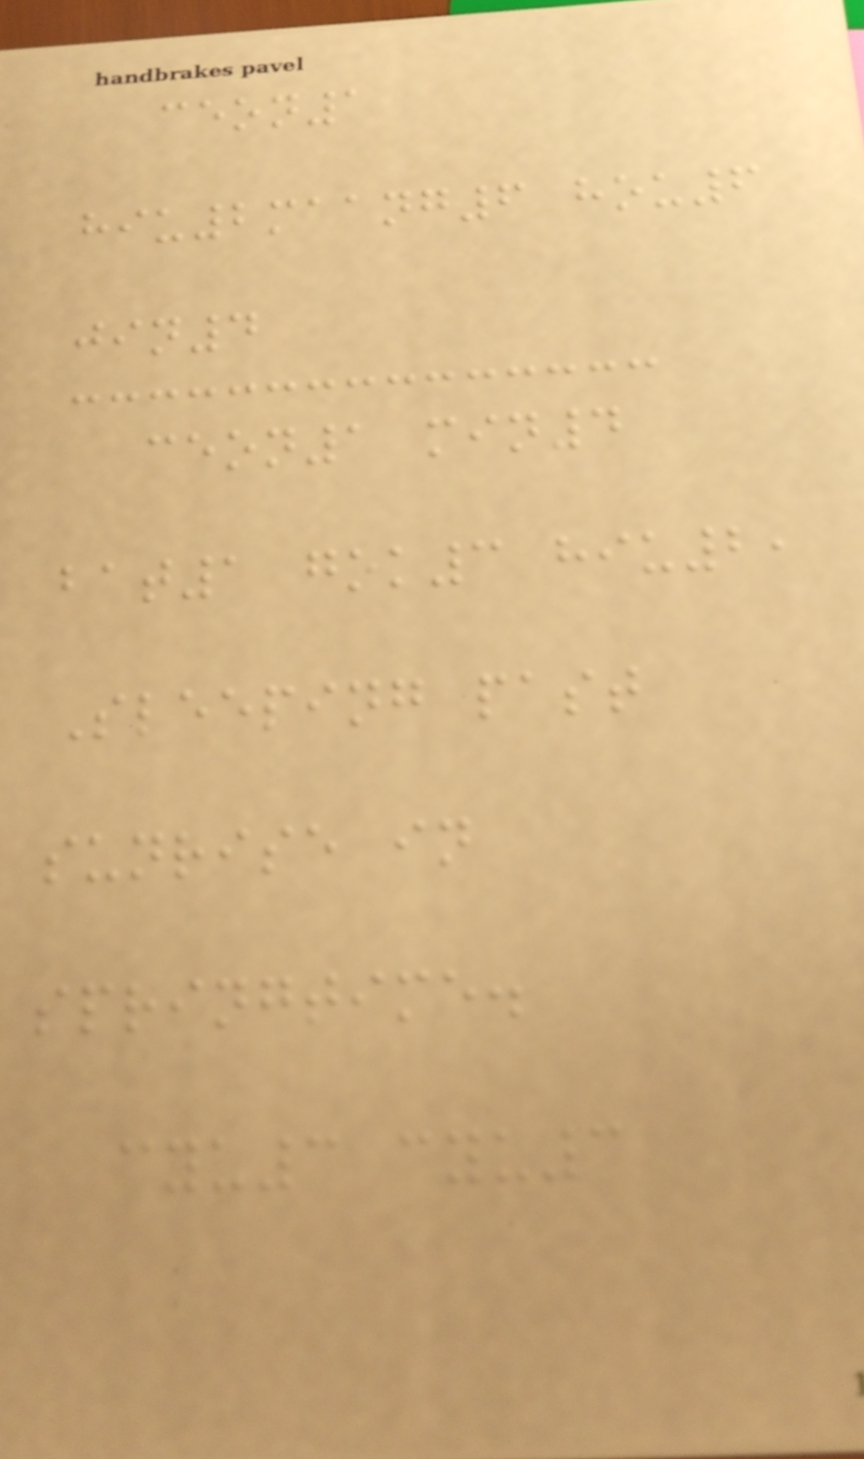ceon1
hiu2maang6 hou6
jin4
ceon1 min4
bat1 gok3 hiu2,
Sleeping past
sunrise in
springtime.
cyu3 cyu3
